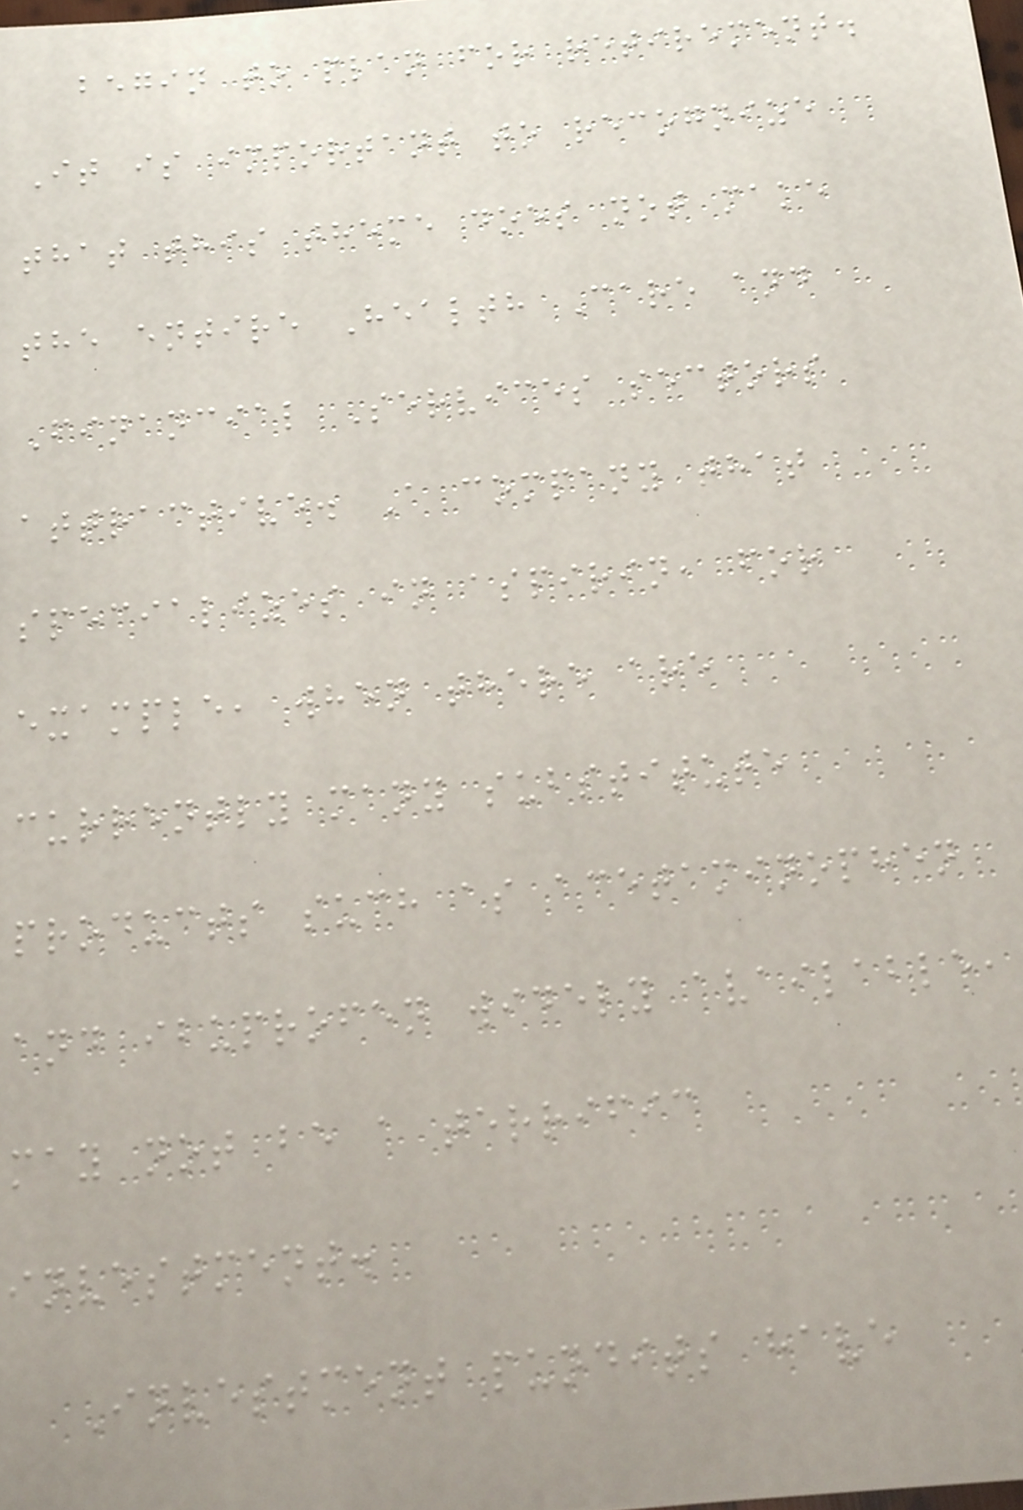begin to plan for retirement.
It is important to recognize
that this theme does not make
the entire Health Care and
Financial Services sectors
attractive. A company that
specializes in aspirin, for
example, when there are
currently many substitute
products such as acetaminophen
and ibuprofen widely available,
may not be a terrific
investment.
Investment pundits have
